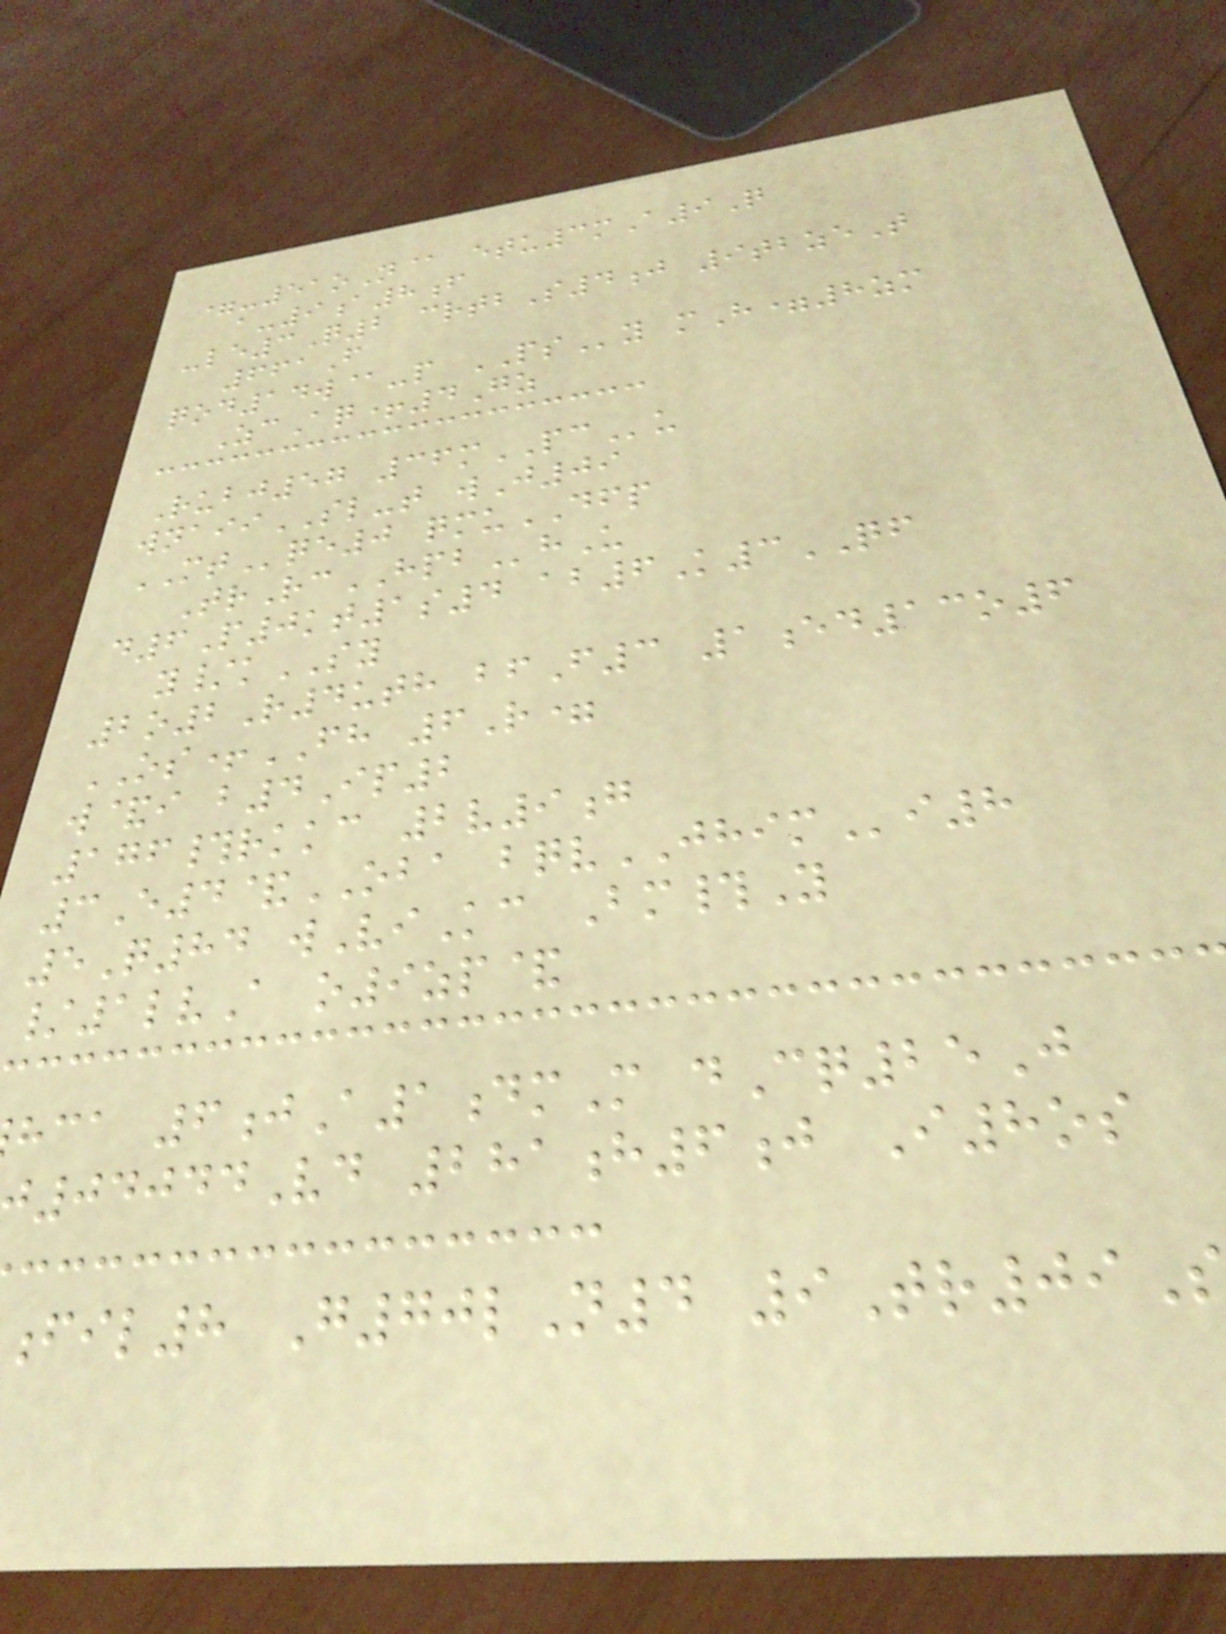=-51oN@ etu3mA9Q
a-9a8f
-le3Q2 crtbS4j 9tbzeT
661F
qod14w@-p PSy mH=8zm
ZcAq+4Gz
Rubj57 36mPCu
wnaiiSL-t wJ09
MTqe0 qmuDFP
TrRcHPBhU
d6P0kt1s4 ab6K3QF
y/kSY
2o2R4uth bfF3 1ed13o6
OS+FH 6R=
w&i b4Ip2
176#rkkc 2v9g
3E4&OBA bqvJHIMi8
5Q84 wViKc Bm#Y
/1lvA o9zp&
hca 6jA1dmM dCq25J
04044Vd 281h6j I8os
fil8 G70lN4 9Tr09
